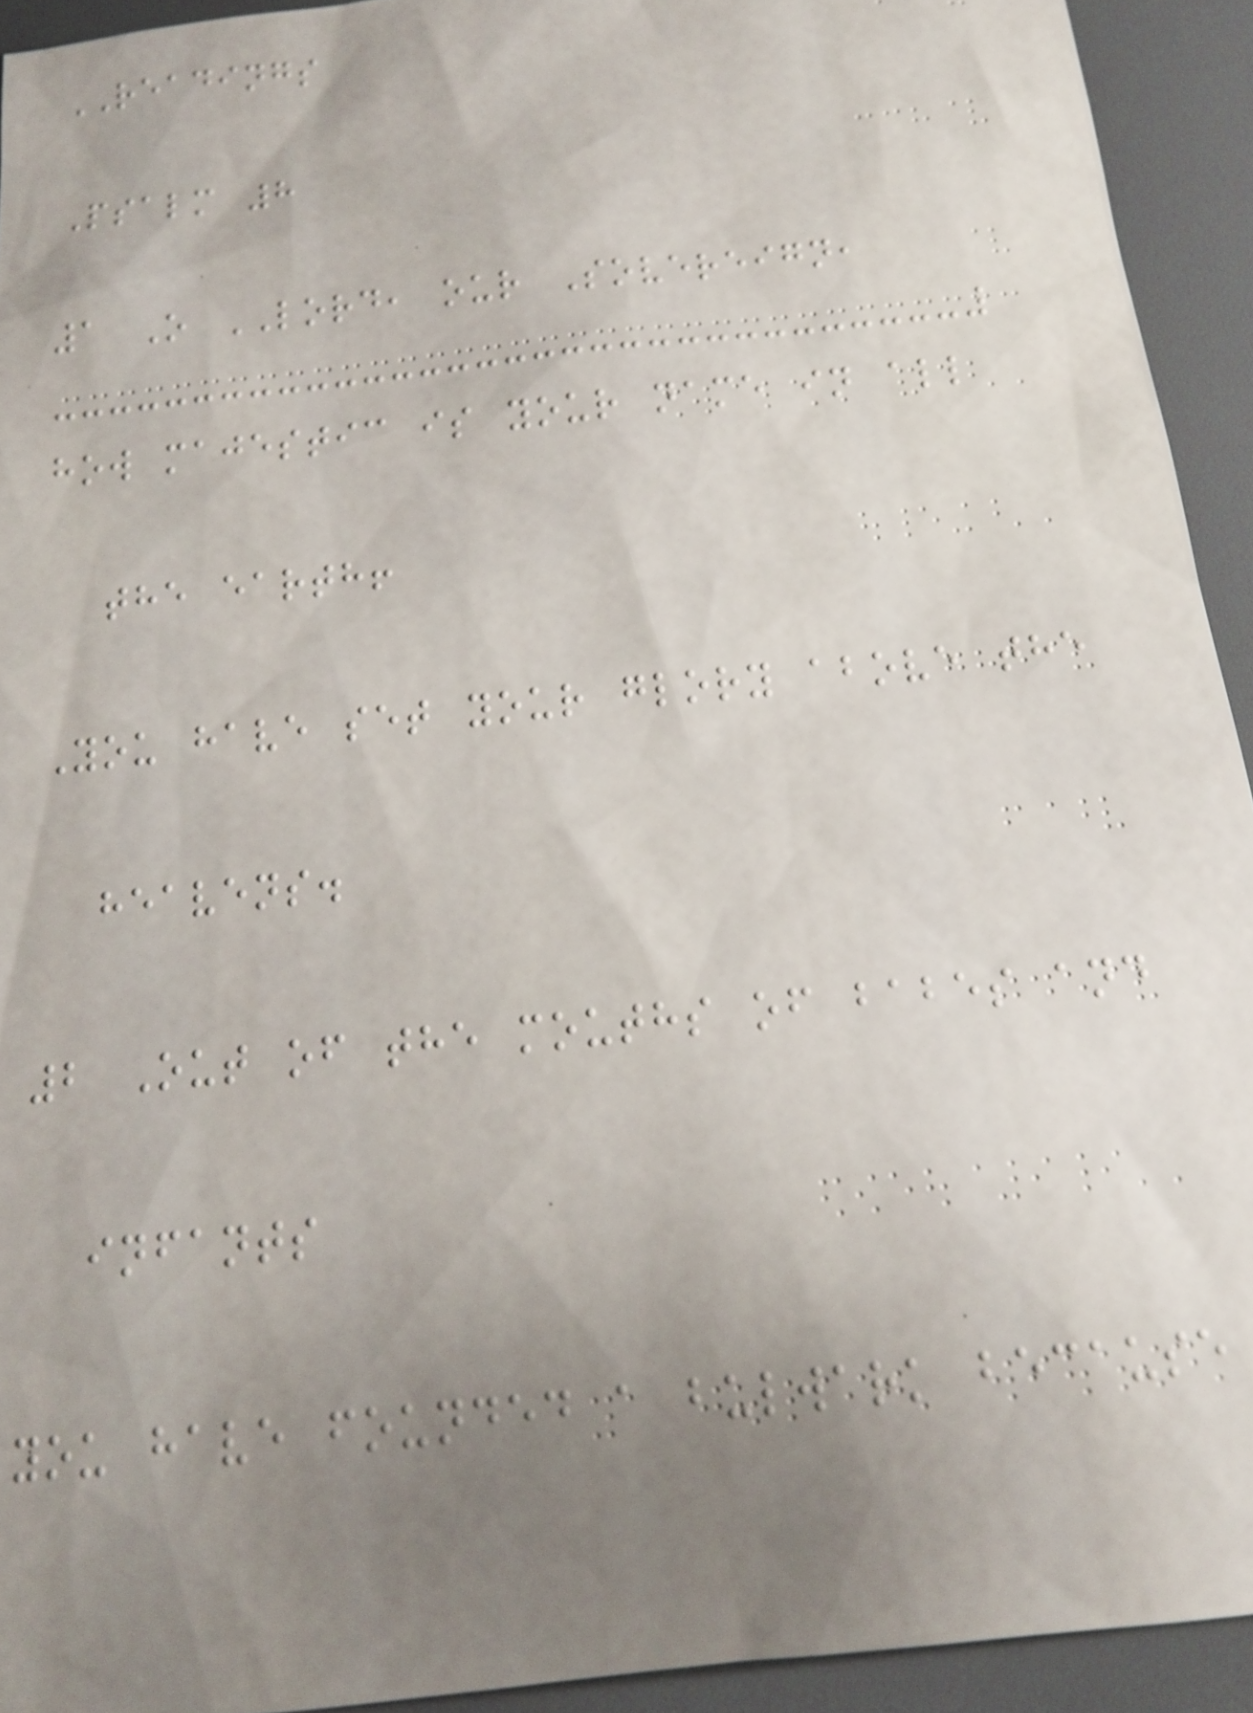READINGS
Psalm 8
1 O LORD, our Sovereign,
how majestic is your name in all
the earth!
You have set your glory above the
heavens.
2 Out of the mouths of babes and
infants
you have founded a bulwark because
